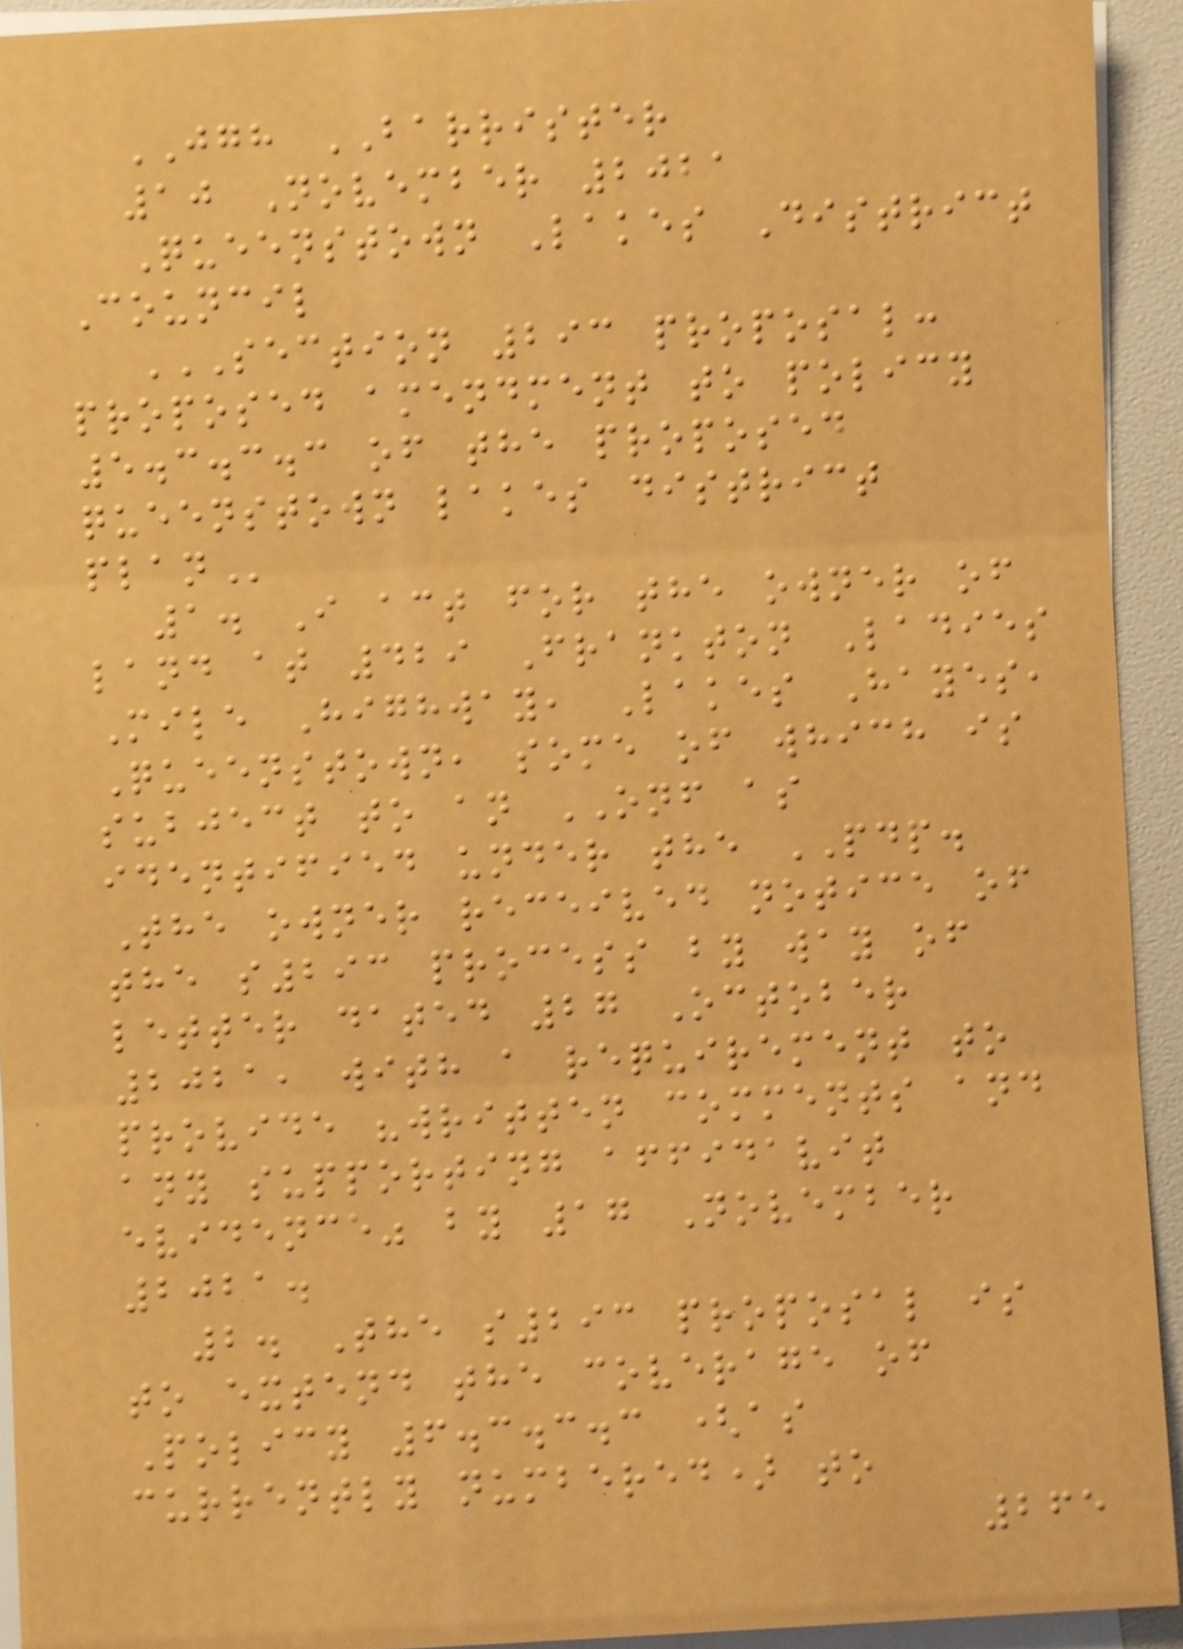JGH BARRISTER
10 November 2021
Queenstown Lakes District
Council
SECTION 293 PROPOSAL:
PROPOSED AMENDMENT TO POLICY
5.3.3.3 OF THE PROPOSED
QUEENSTOWN LAKES DISTRICT
PLAN
1. I act for the owner of
land at 429 Frankton Ladies
Mile Highway, Lakes Hayes,
Queenstown, some of which is
subject to an ONF as
identified under the PDP.
The owner received notice of
the s293 process by way of
letter dated 27 October
2021, with a requirement to
provide "written comments and
any supporting affidavit
evidence" by 17 November
2021.
2. The s293 proposal is
to extend the coverage of
Policy 6.3.3.3 (as
currently numbered) to
265
